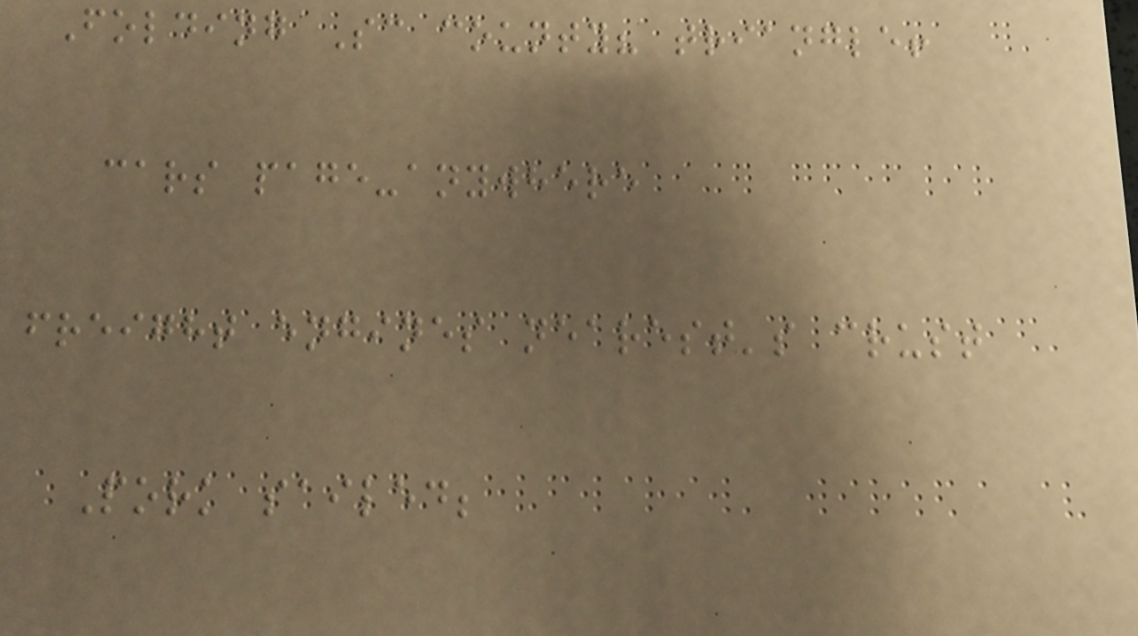Folding Sc county? triangle!
cars page-anywhere
freight engines nearest's crust
Pork sailed;
